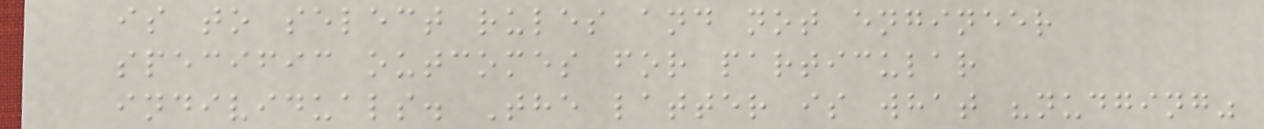is to select rules and not engineer
specific outcomes for particular
individuals. The latter is what "nudging"
